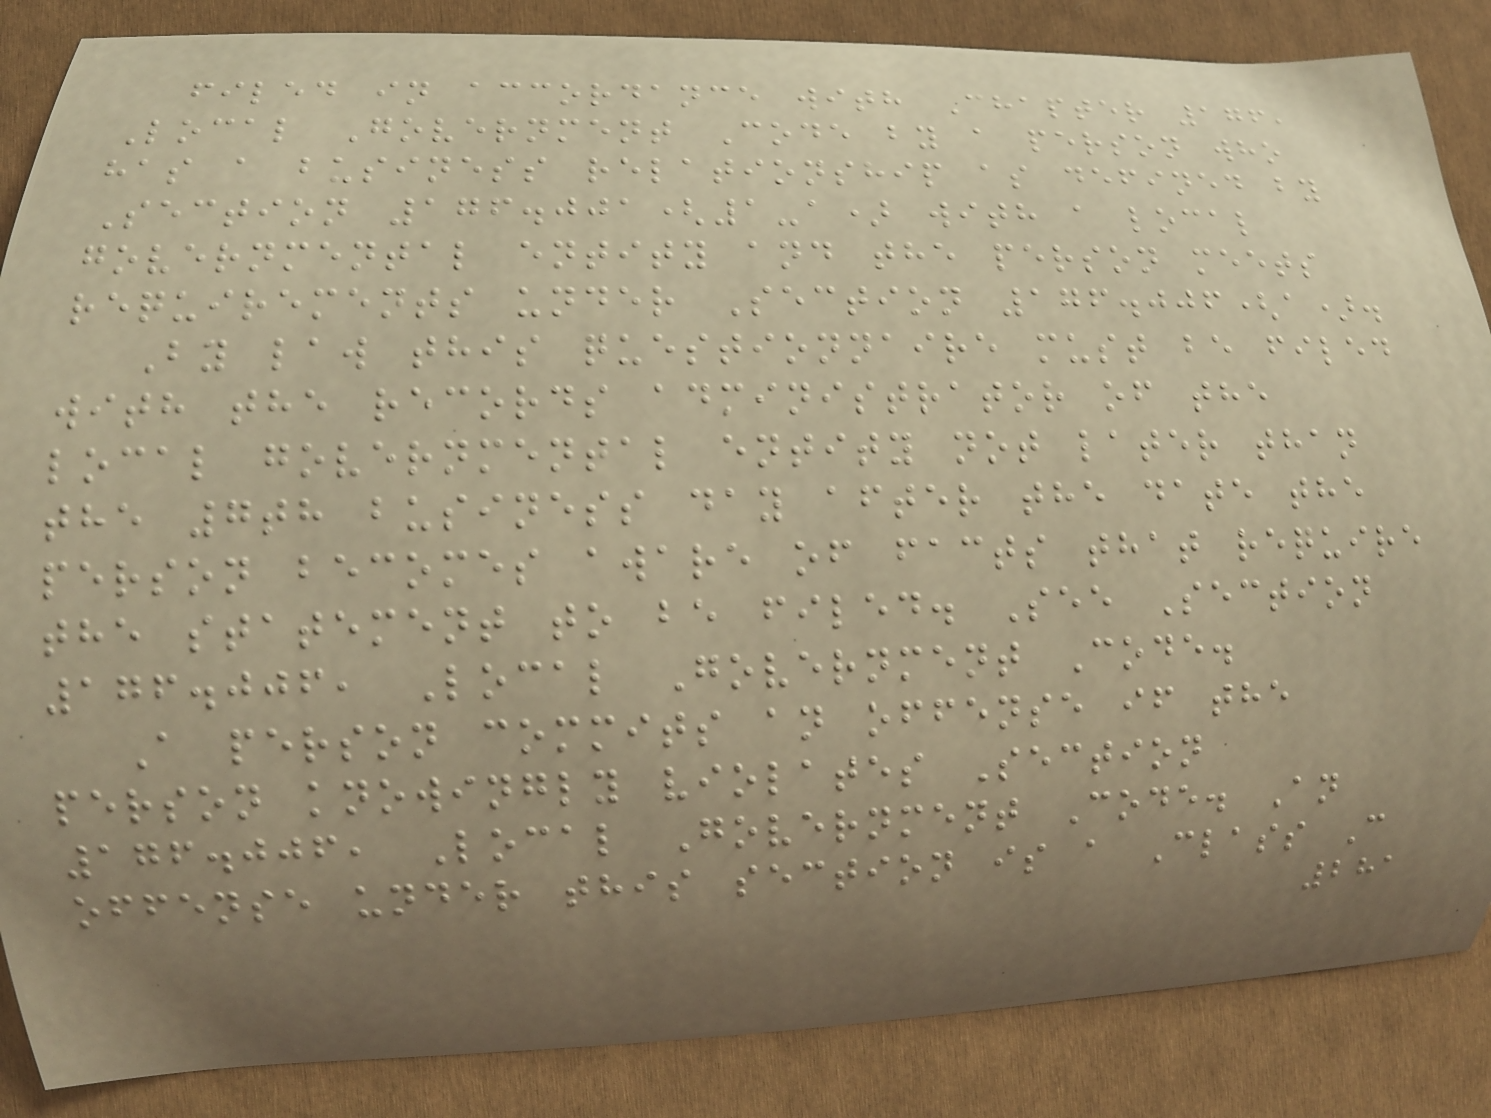filed in accordance with Chapter 176,
Local Government Code by a person who
has a business relationship as defined by
Section 176.001(1-a) with a local
governmental entity and the person meets
requirements under Section 176.006(a).
By law this questionnaire must be filed
with the records administrator of the
local governmental entity not later than
the 7th business day after the date the
person becomes aware of facts that require
the statement to be filed. See Section
176.006, Local Government Code.
A person commits an offense if the
person knowingly violates Section
176.006, Local Government Code. An
offense under this section is a Class C
281
